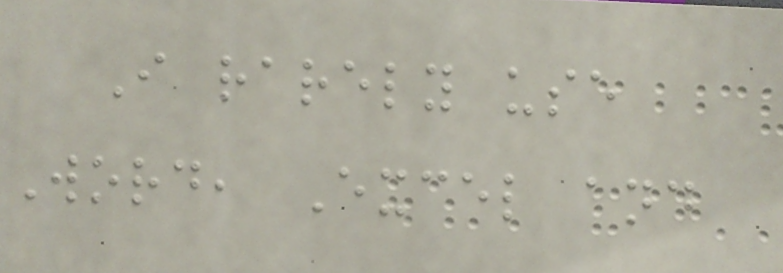I rarely use
Word, Excel and
